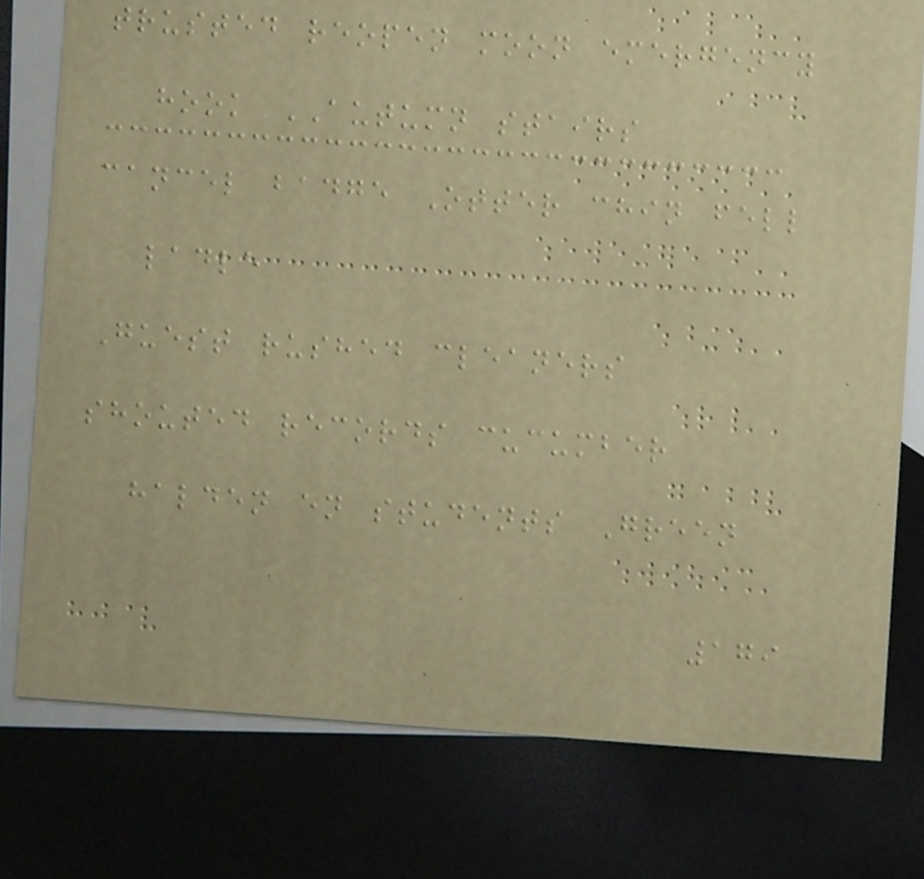trusted reopen moon emergency
hook AUTUMN stairs
cancel badge Otter chin fell
ladle
Guest rushed cleaners
shouted records cucumber
halden en students Green
179
